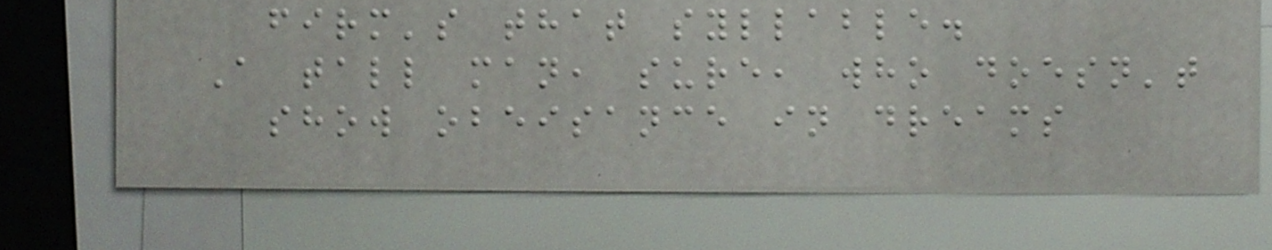firm's that syllable.
A tall man, sure, who doesn't
show obeisance in dreams
